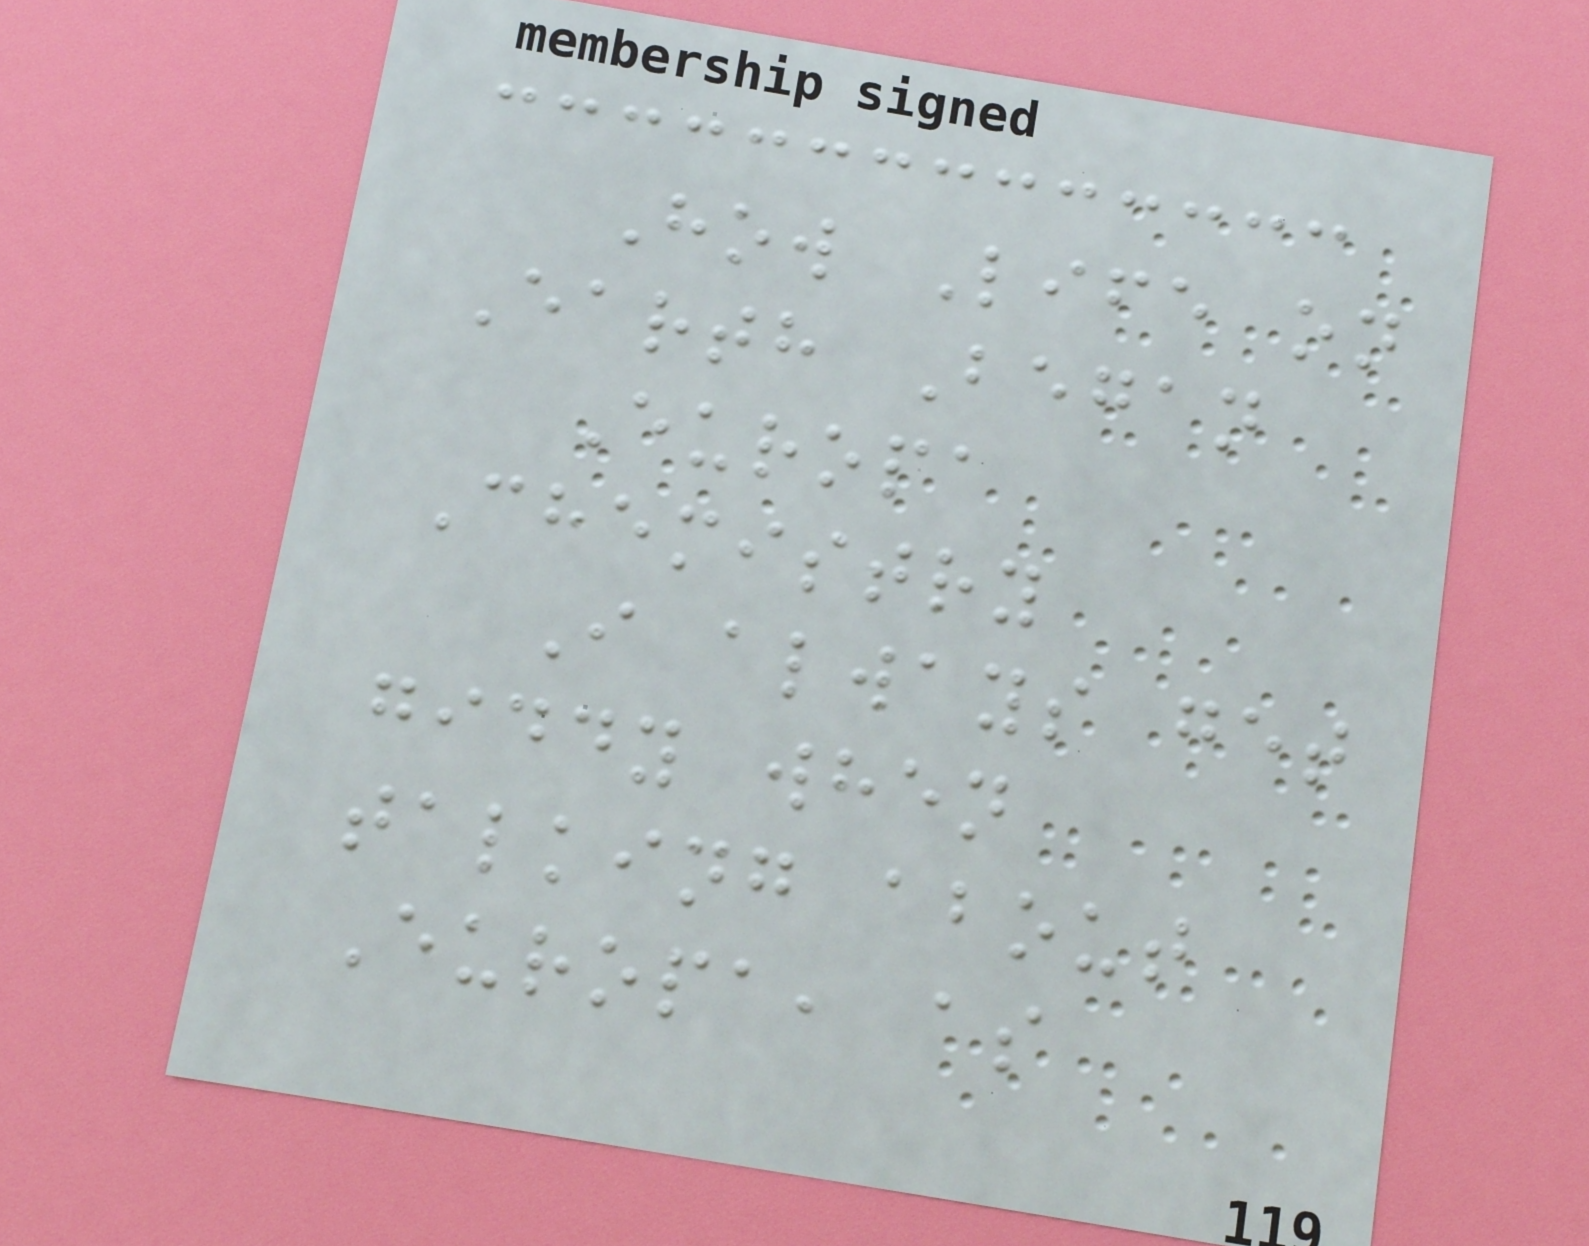How Life on
Earth Began
Europa
Chemistry
I always get
giddy when
talking about
Europa, as
